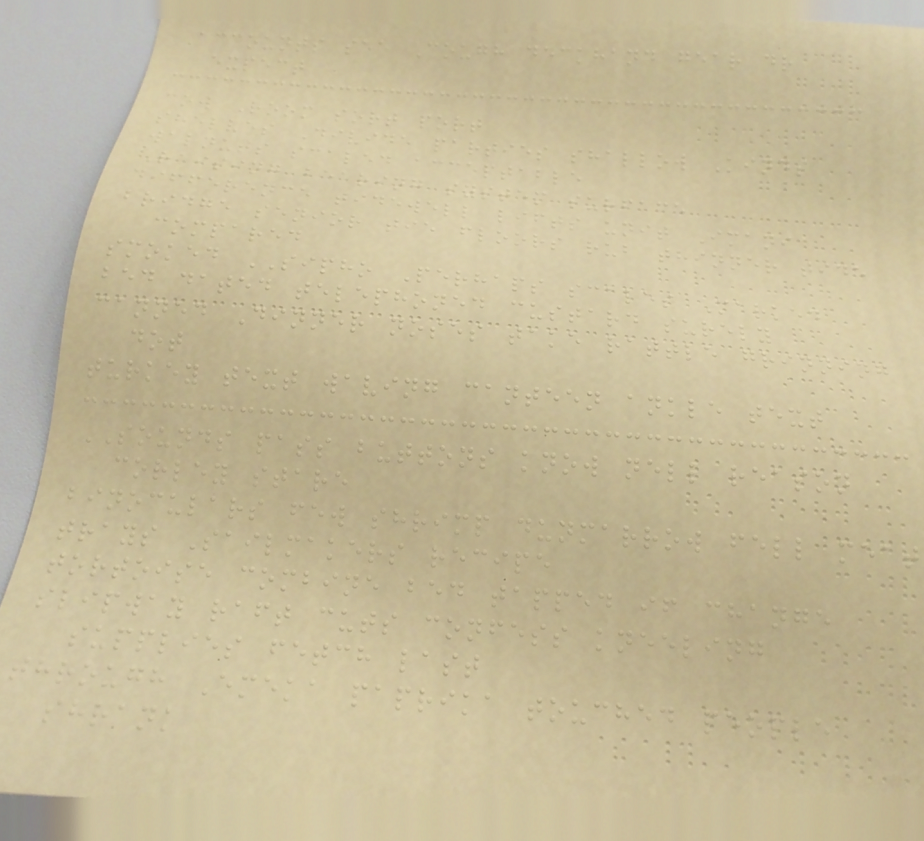Accounts see Cough deckhand gear dr
expect
cow Room sort port
shelves Divide parties shallow Kinds
walnuts scaled acceptable
Raising bearing system surface
difference tidewell lifts unit Imani
bridge senior tie floors rub thinner tide
compared
smoked SIPHO Perhaps scales Marked
bed dated telephoned custard surely
canned Dinner noses take rattle grinning
dot
turkey text waving canteen ankle text
SOUNDS pass buttons know nell reason
corley stare
binoculars few shrimp dunmarrow fell meat
trays Sailmakers recipe
tortoise combine bed tapped if change
slipway raft cuts confess kneeling
supplies fetch last
through Emeka paprika touched people
shrank
